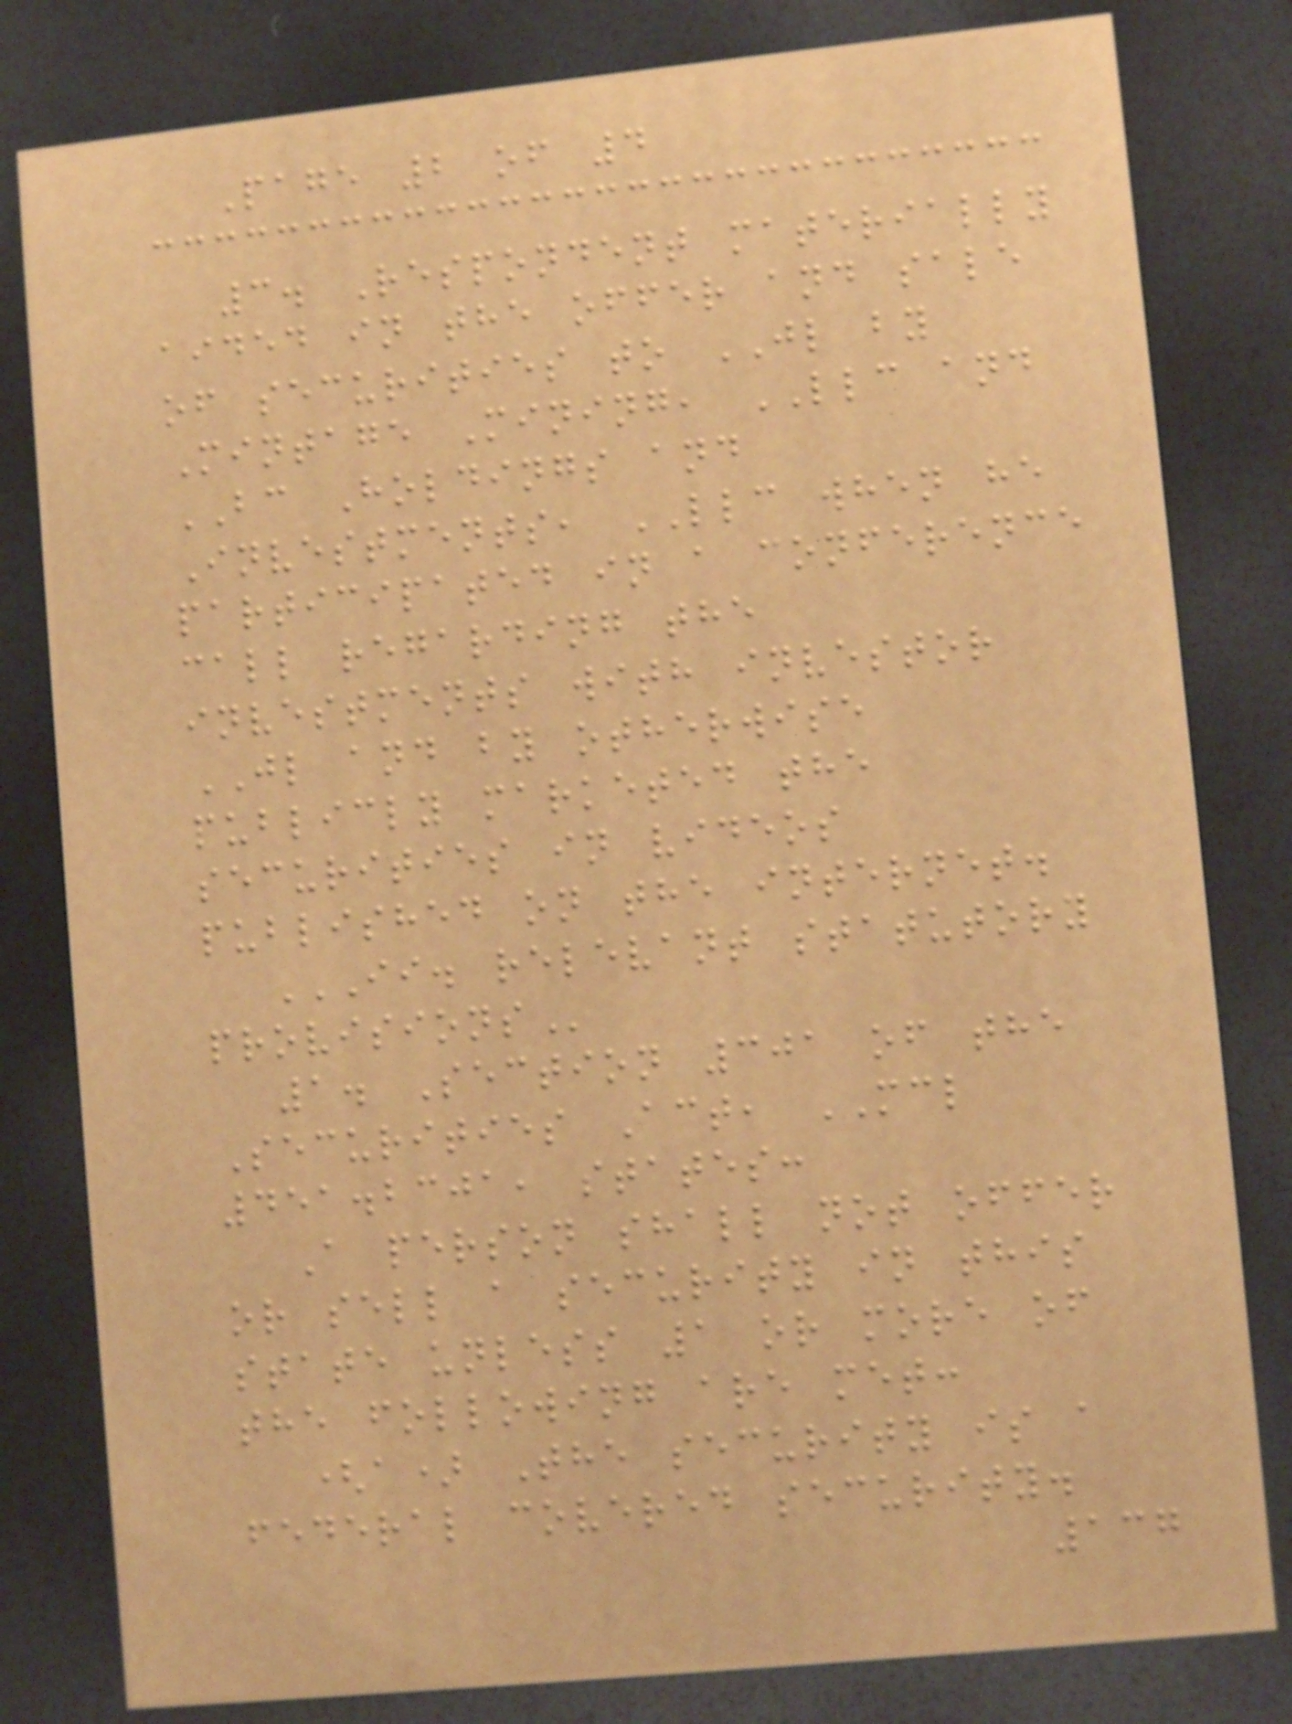Page 2 of 4
3. Respondent materially
aided in the offer and sale
of securities to JL by
Mintage Mining, LLC and
BC Holdings and
Investments, LLC when he
participated in a conference
call regarding the
investments with investor
JL and by otherwise
publicly marketed the
securities in videos
published on the internet.
II. RELEVANT STATUTORY
PROVISIONS
1. Section 301 of the
Securities Act, MCL
451.2301, states:
A person shall not offer
or sell a security in this
state unless 1 or more of
the following are met:
(a) The security is a
federal covered security.
137
